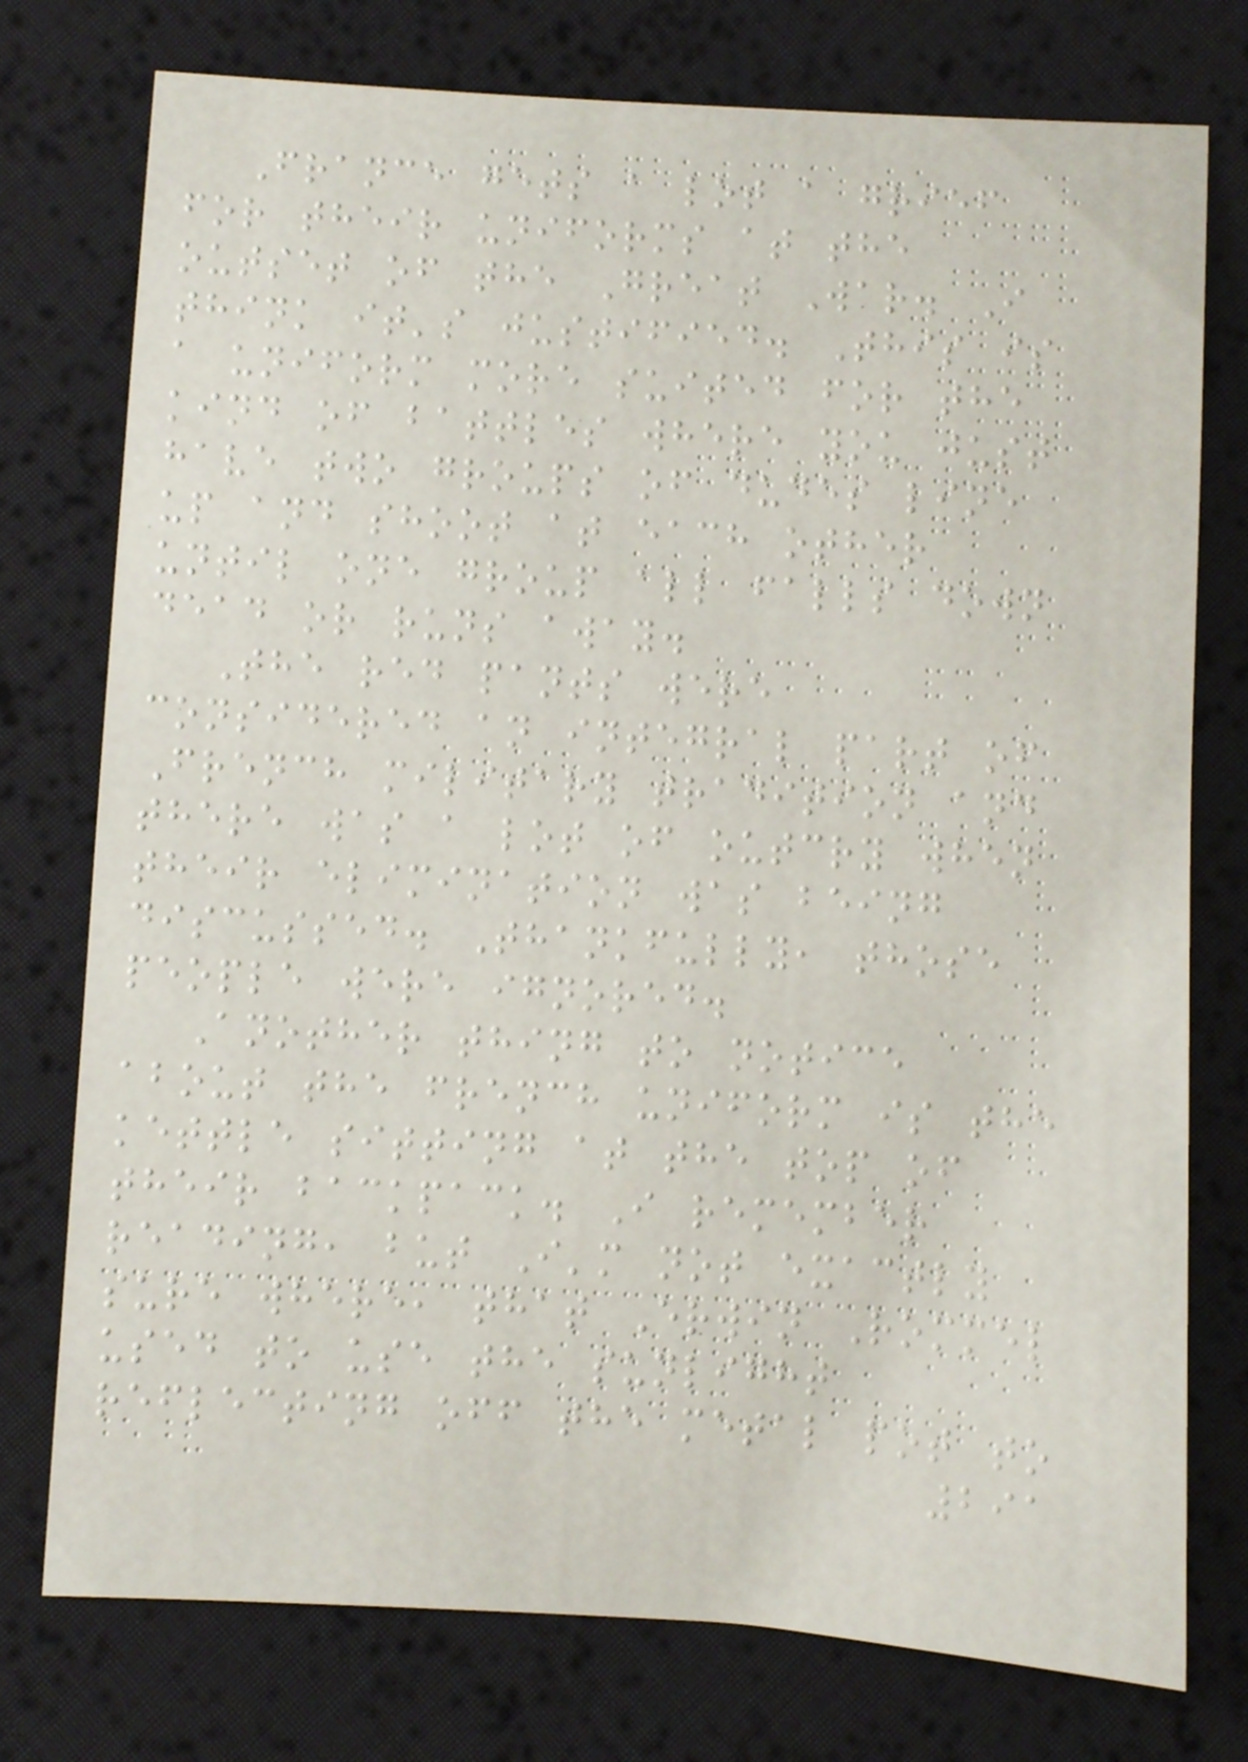France gets a lot a grief
for their uniforms at the
outset of the Great War. I
think it's justified. This is
a uniform more suited for the
kind of battles where you just
have two groups of dudes line
up and shoot at each other
until one group all falls down
dead or runs away.
The red pants were
considered an integral part of
French military tradition and
there was a lot of outcry when
their elimination was being
discussed. Thankfully, those
people were ignored.
Another thing to notice
about the french uniform is the
kettle sitting at the top of
their backpack. I remember
reading, but I'm not exactly
sure where, that Erwin Rommel
used to use the sunlight
reflecting off the metal pot to
291
